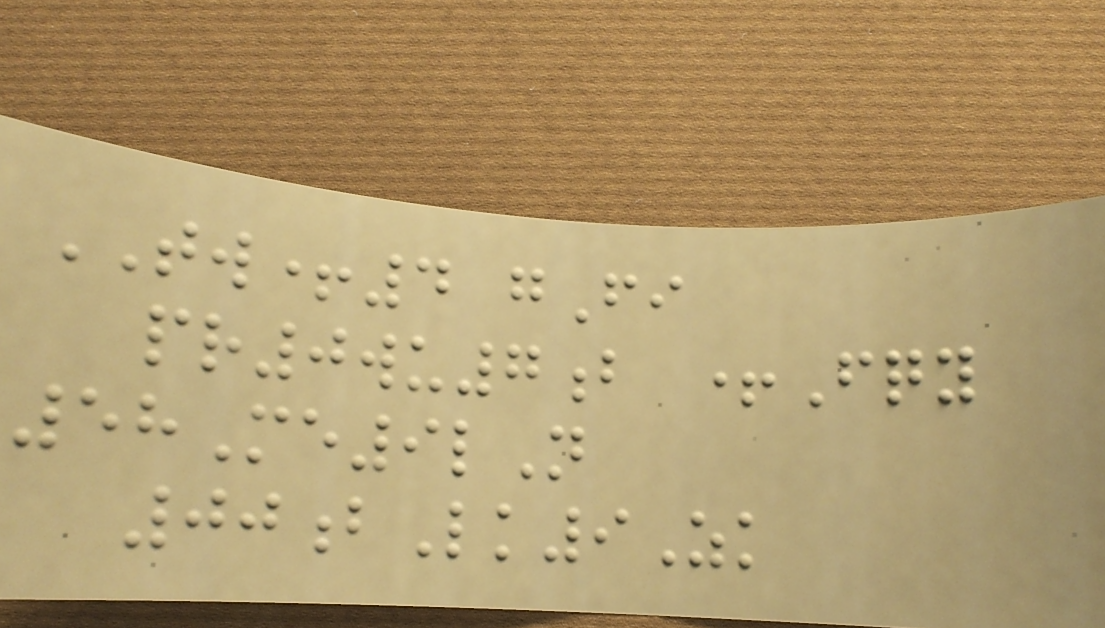TW+4 gFi
pr0wu7b +Fqy
58Me9lN
00bLk9Zk
